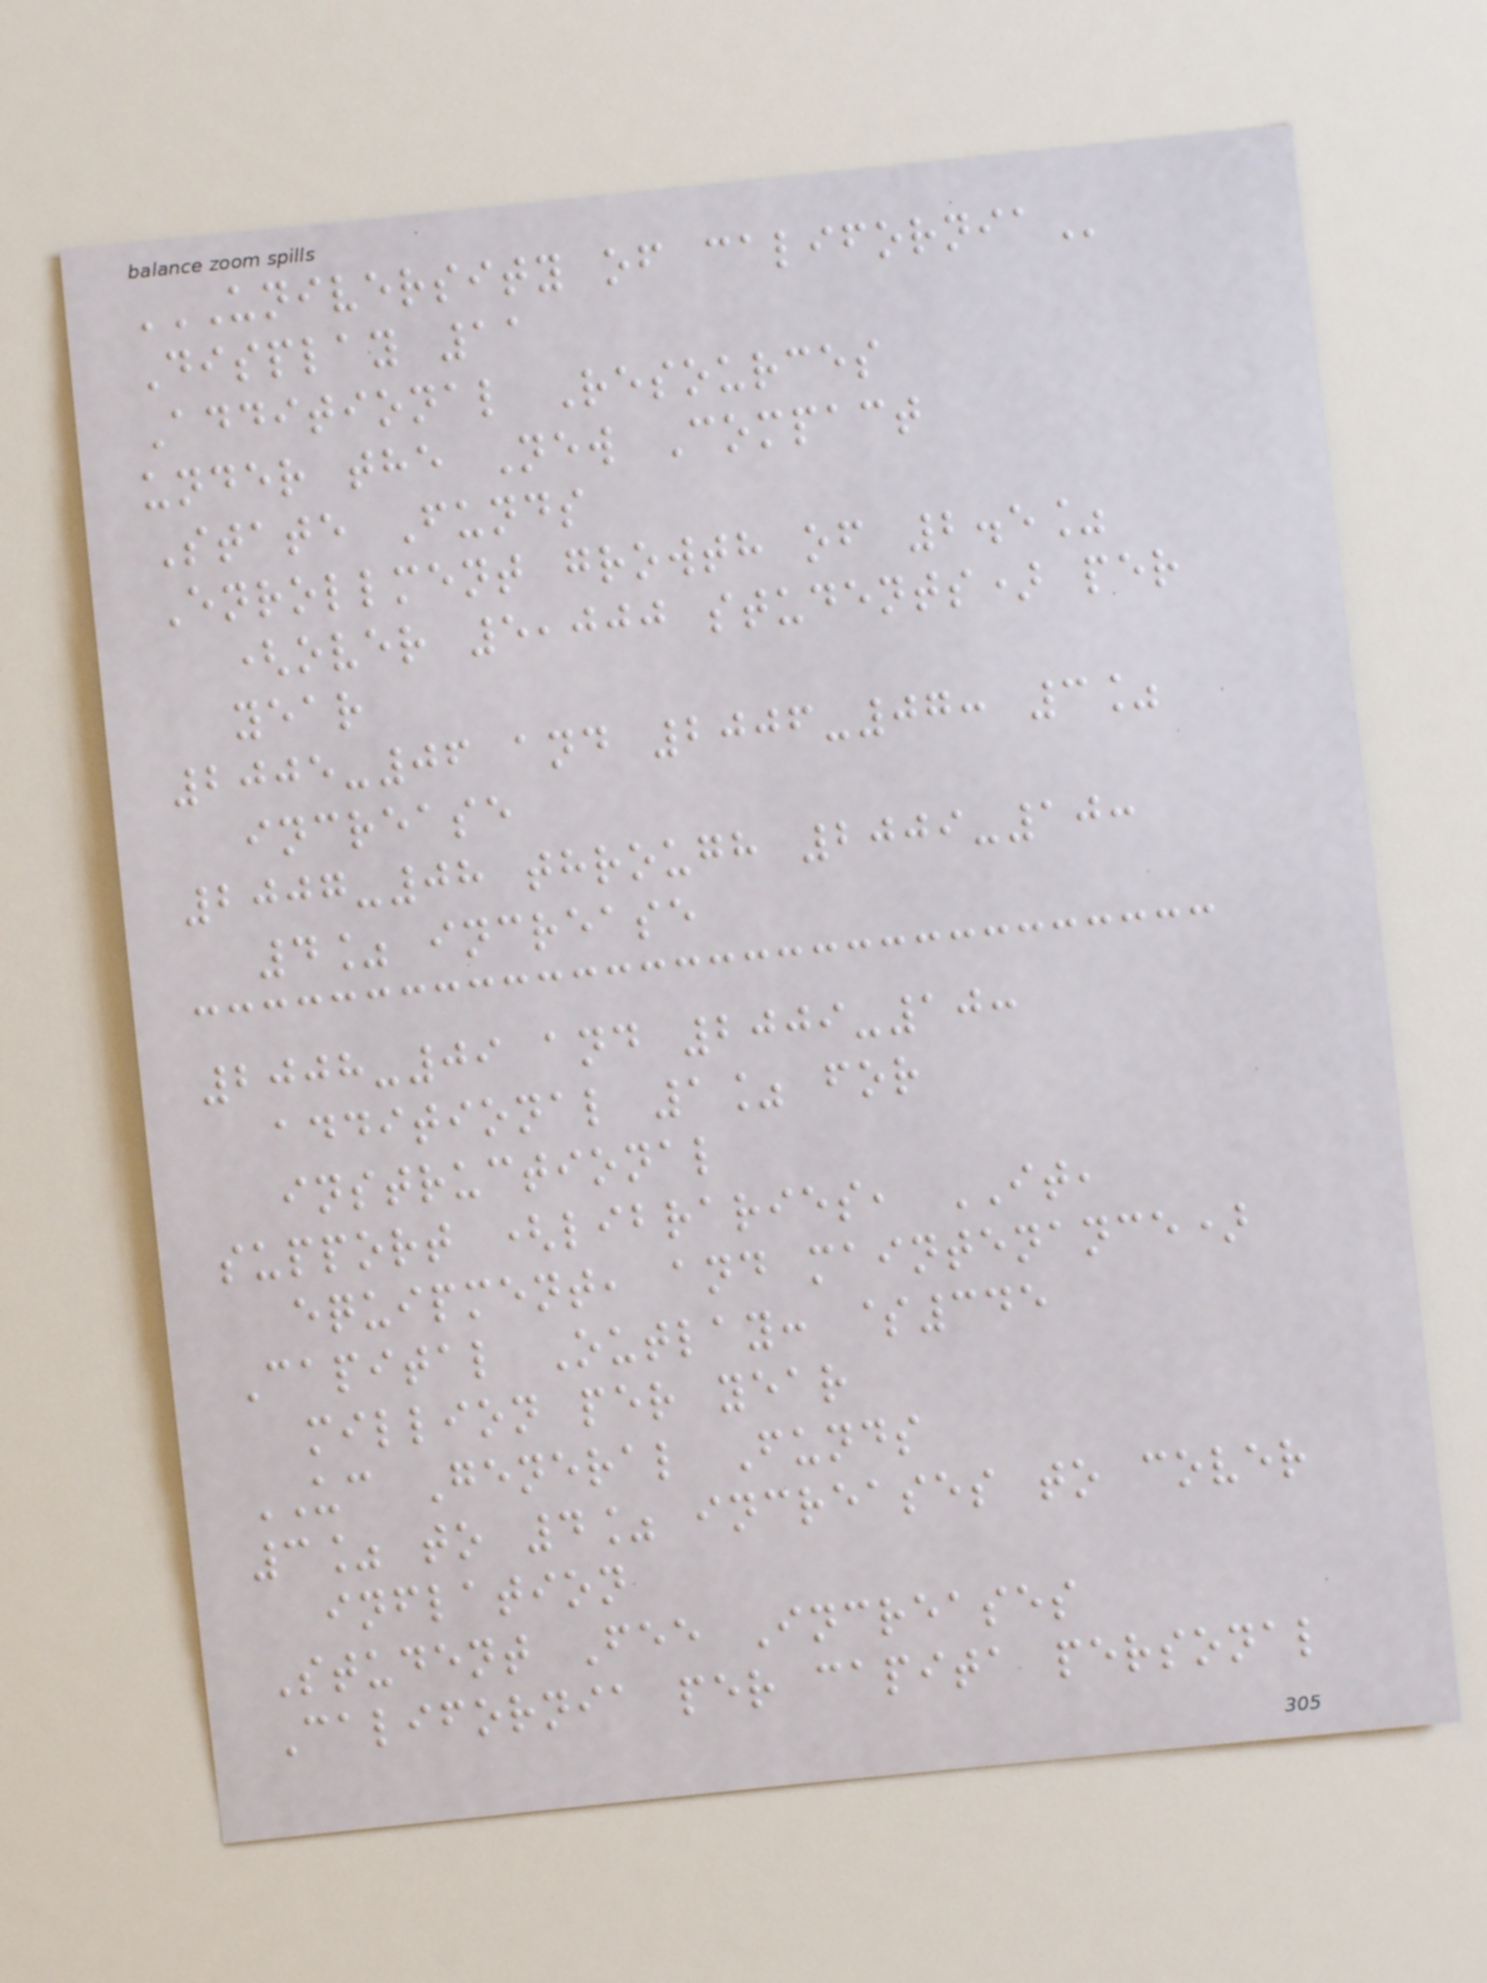UNIVERSITY OF CALIFORNIA
Display 11
Additional Resources
under the New Compact
State Funds
Enrollment growth of 2.5%
(over 5,000 students) per
year
2005-06 and 2006-07: 3%
increase
2007-08 through 2009-10:
4% increase
2008-09 and 2009-10:
additional 1% for
instructional
support (libraries, IT,
equipment, and maintenance)
Capital Outlay: $345
million per year
UC General Funds
3% to 4% increases to cover
inflation
Student Fee Increases
California per capita personal
